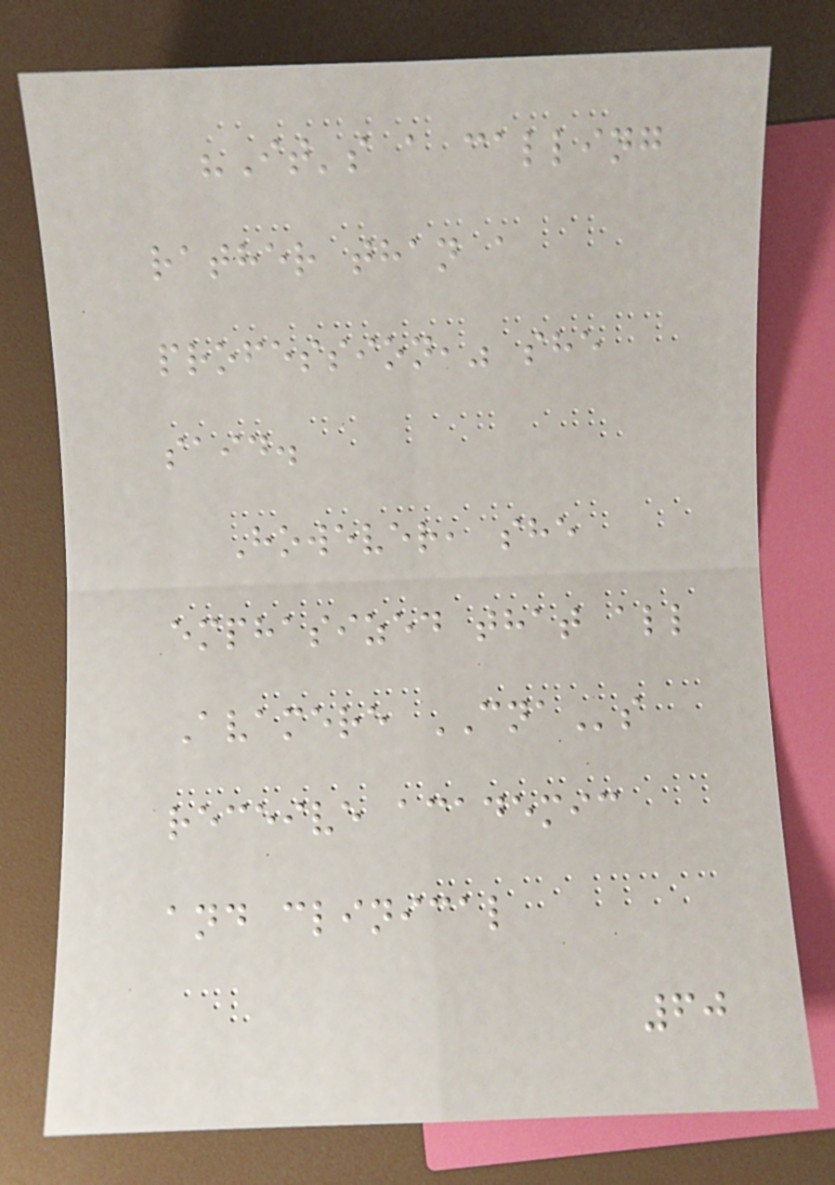"It's a calling
rather than a
profession," she
said.
However, she
emphasized that all
Avamere CNAs
receive academic
and clinical
60
